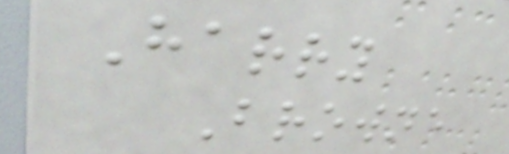Harry
Browne
